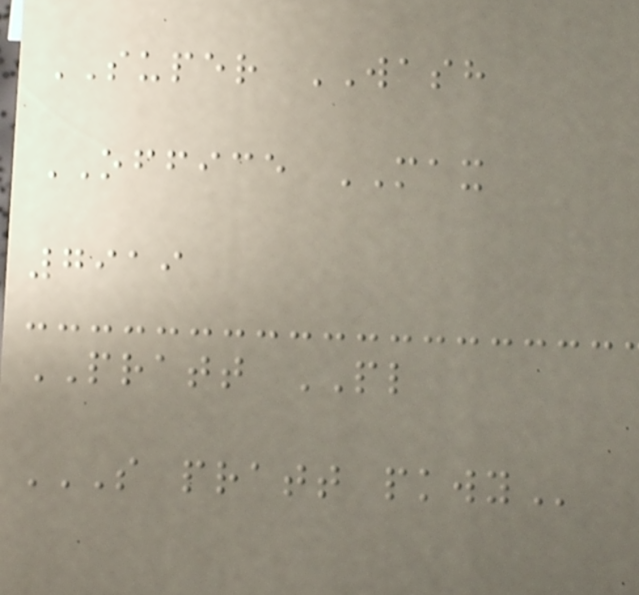SUPER WASH
OFFICE MAX
7919
PRATT PL
S PRATT PKWY
